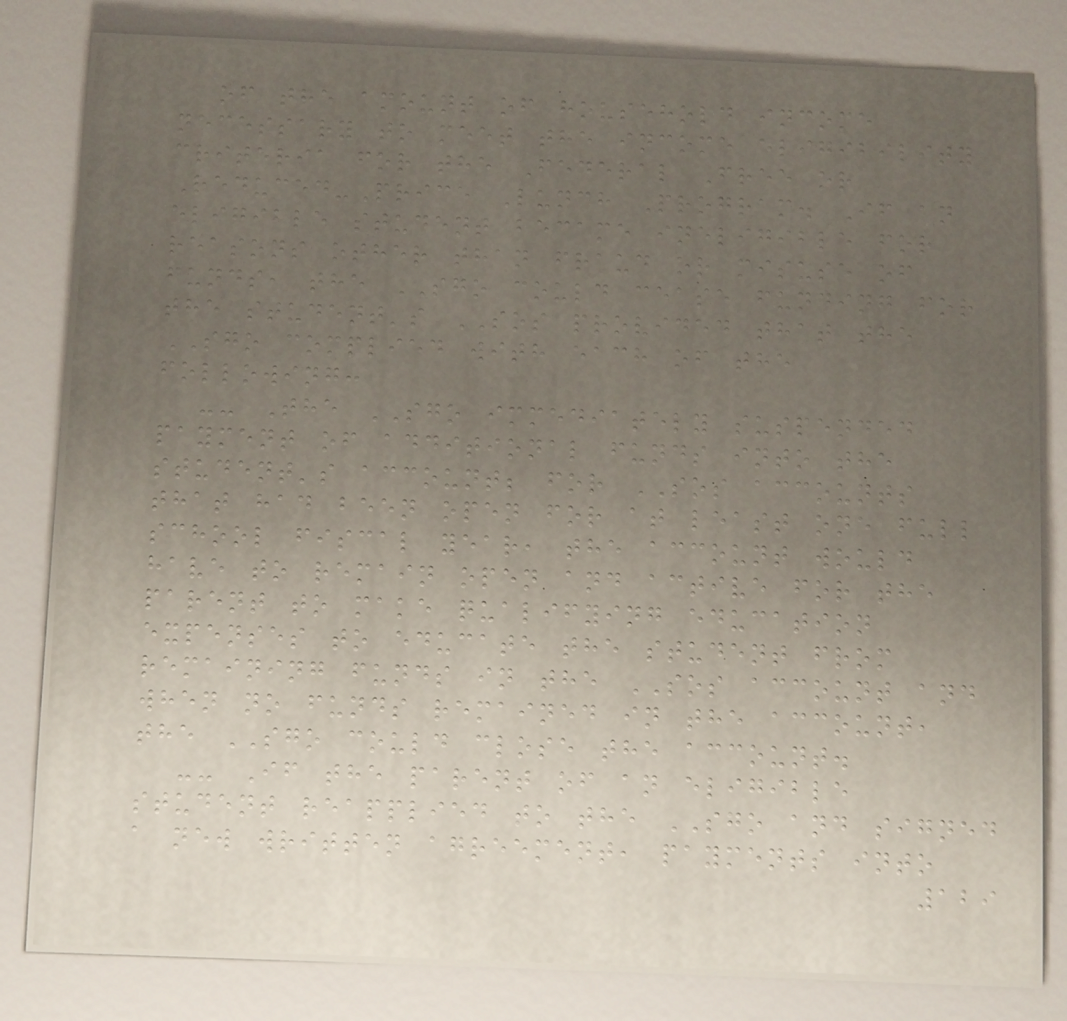of the amount of household income
necessary to meet the income eligibility
criteria for the Federal Free or
Reduced-Price Lunch Program. If an
eligible student became ineligible for
reasons other than fraud or misuse of
funds, the SGO could cease funding for
the student's SOS provided that the
SGO complied with each of the
following:
-- The SGO immediately suspended
payment of additional funds into the
student's account; for SOS accounts
that had been open for at least one full
school fiscal year, the account would
have to remain open and active for the
parent to make qualifying education
expenses to educate the student from
remaining funds in the SOS account and
when no funds remained in the account,
the SGO could close the account.
-- If the parent of an eligible
student reapplied to the SGO and signed
a new written agreement, payments into
129
